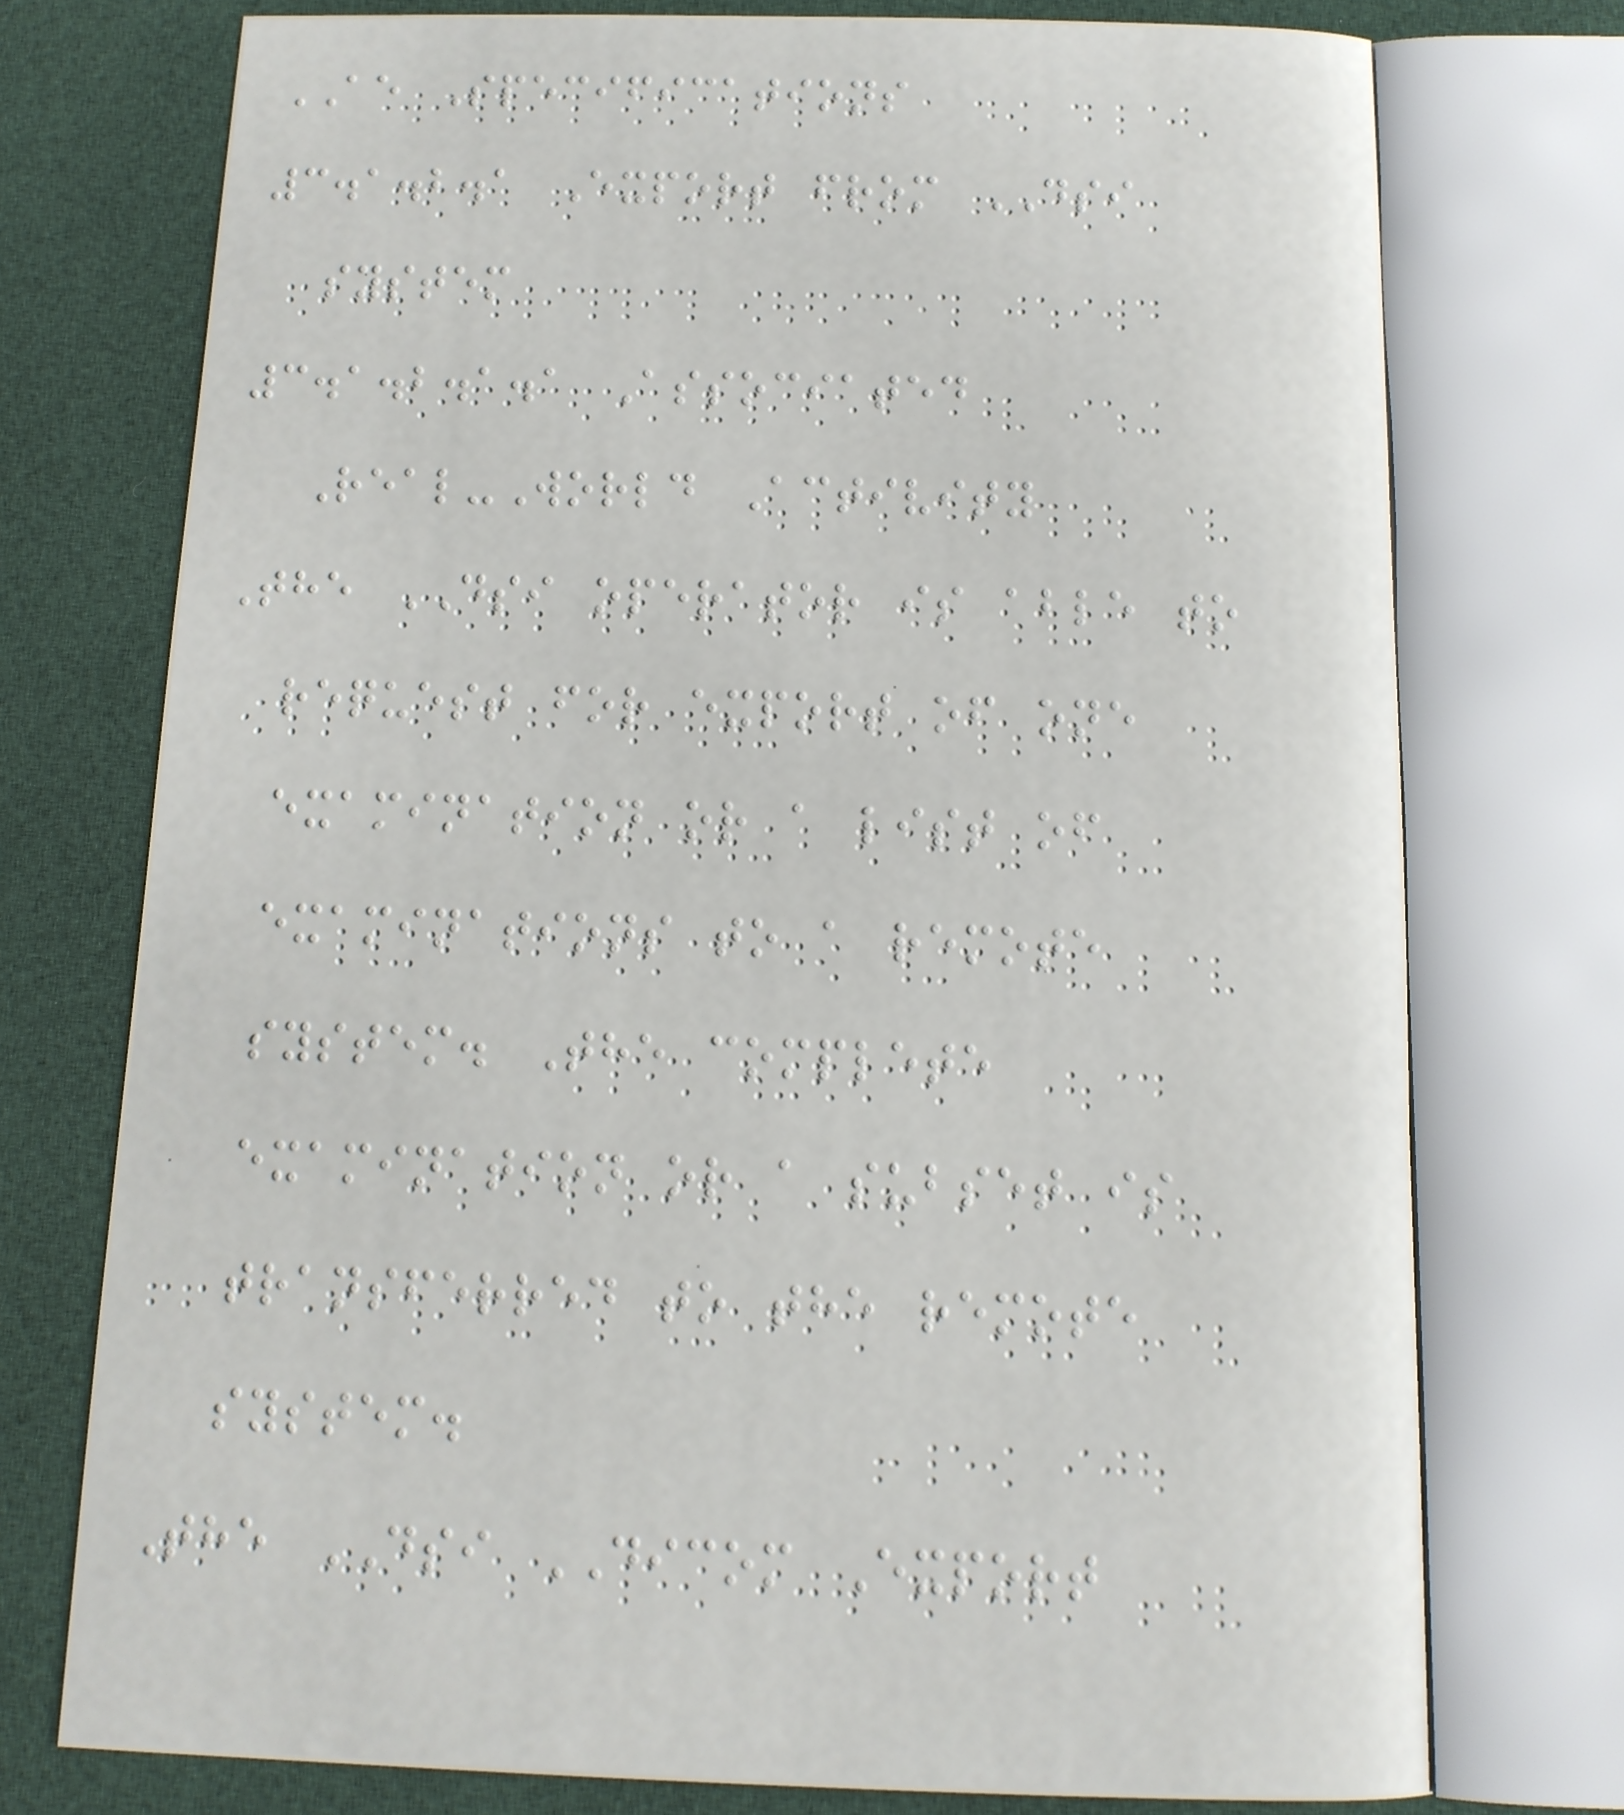AE Specifications
3.1.2.1 Export from DSI
system
3.1.2.1.1 Associated
Real-World Activity
The DSI operator is able to
request for export of one
examination or a list of
examinations to a remote
system. The complete
examination or a subset is
transferred to the remote
system.
The DSI DICOM Export
